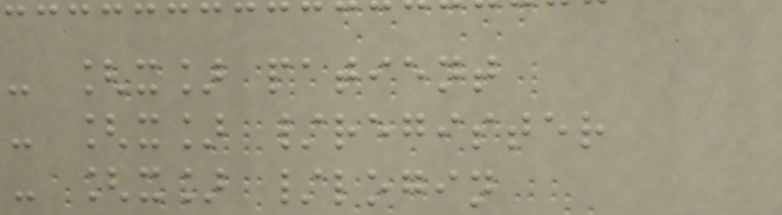- [x] patient
- [x] /register
- [x] /login
